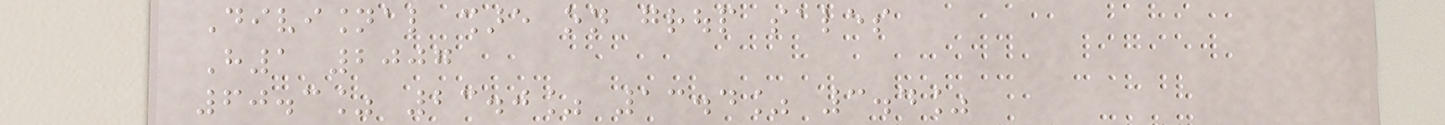Divisional share on group sales
H1 2007
60.3% 23.0% 13.4% 3.4%
